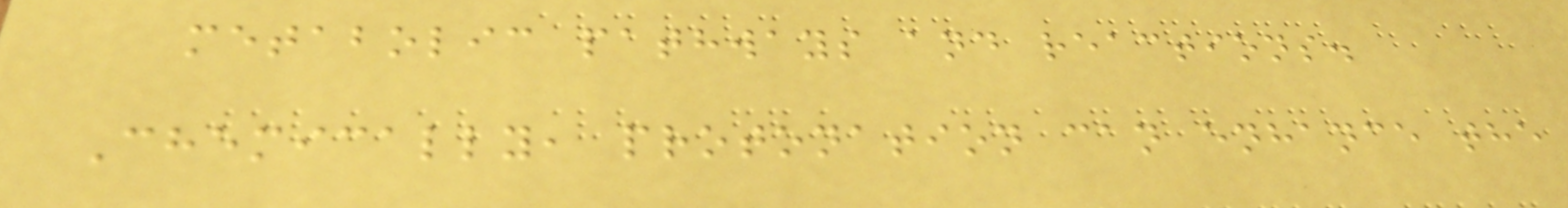metabolic pathways and reactions.
Chemically, protonation can enhance the
